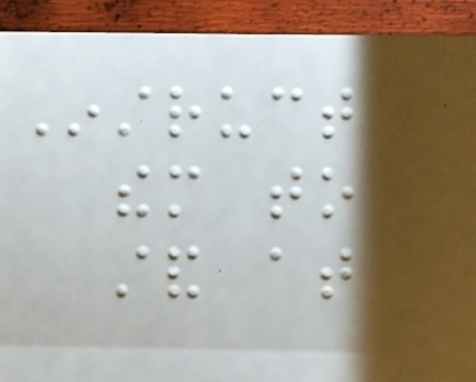Instruct
them to
stand at
